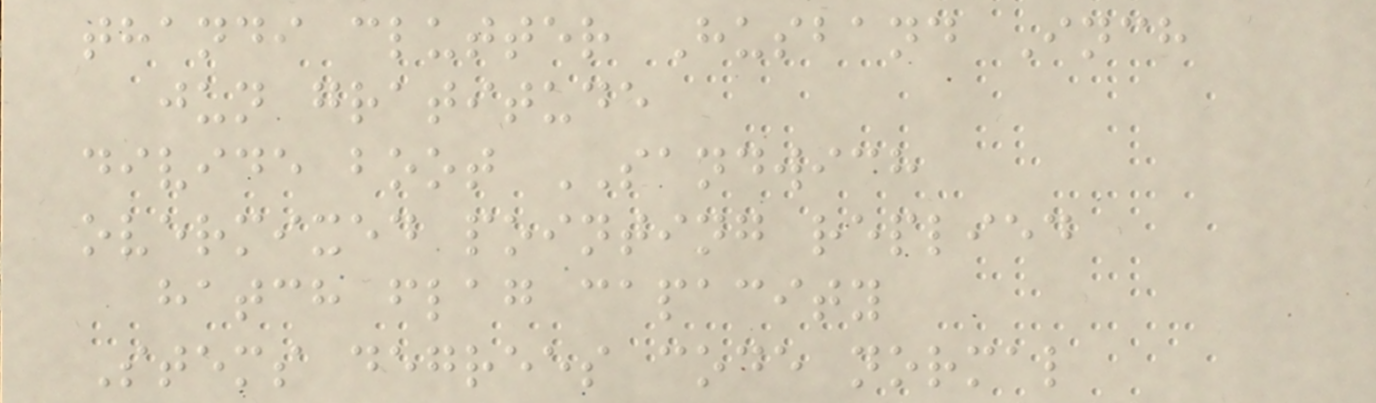thandi clutter Husband Inch
jun gratitude
divide boot SANDWICH
overmixed pointing replied
hatch flag capacity
Stems degrees code normal
